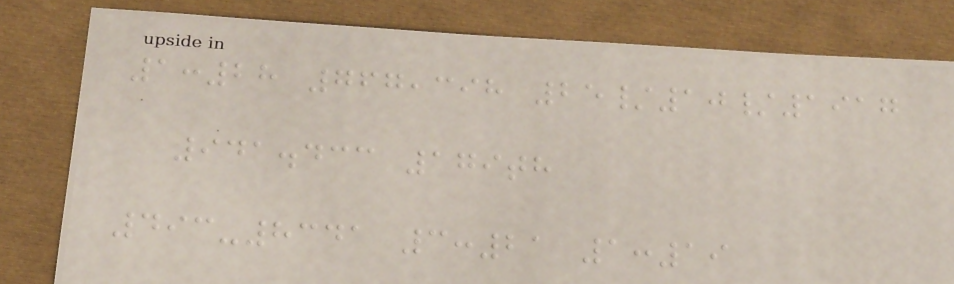1:28 767,398 25/10/1917
941.433 179th
493-8341 3:21 1:19
